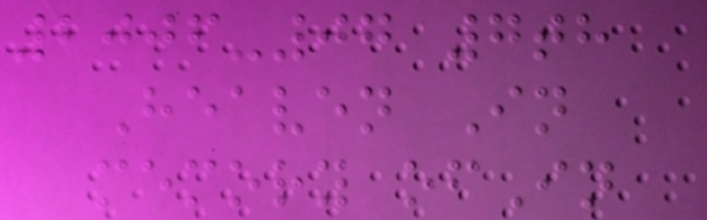2006-07 7th
Heaven In
memory ofIn
